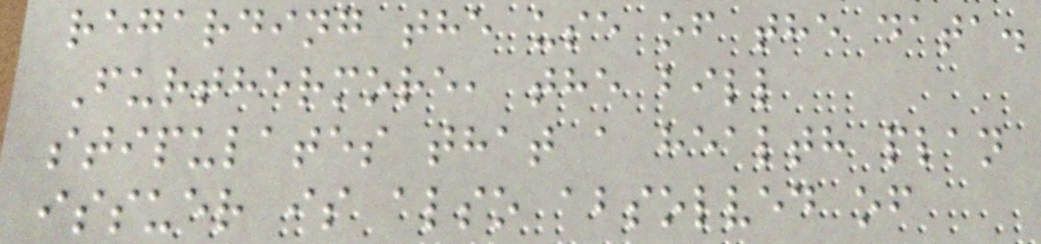regarding the use of the data.
Furthermore, the bill
stipulates that a health plan
issuer is also absolved of
